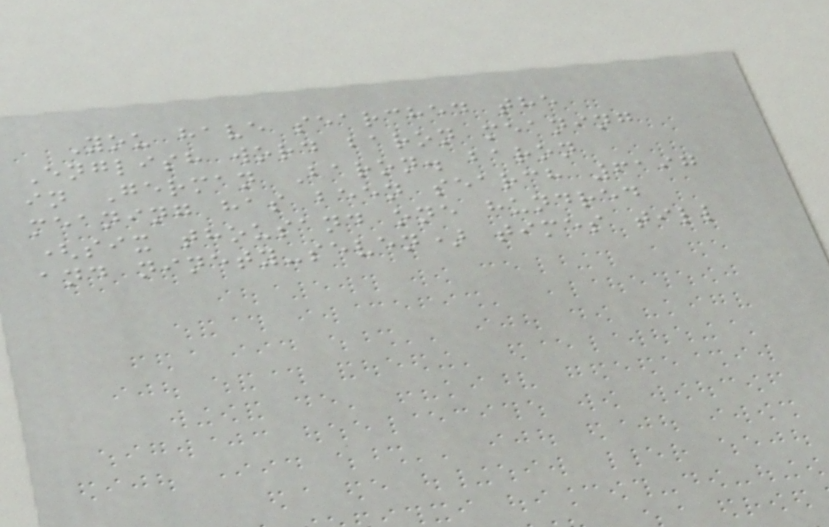You have searched the
English word baron meaning
in German Baron. baron
meaning has been search 6197
(six thousand one hundred
and ninety-seven) times till
